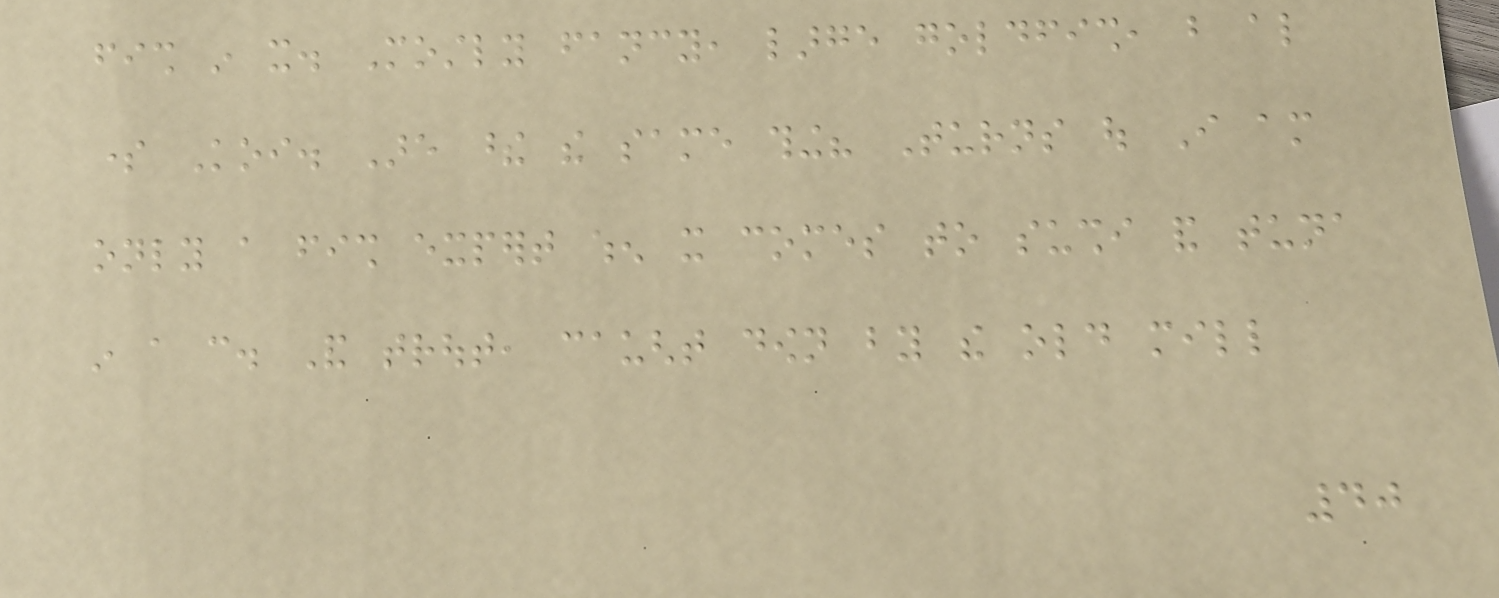fish in it. Mostly fancy, large goldfish, but also
some Koi. Are these the same thing? Turns out I am
only a fish expert when it comes to sushi and tuna
in a can. And trout, caught down by the old mill
40
